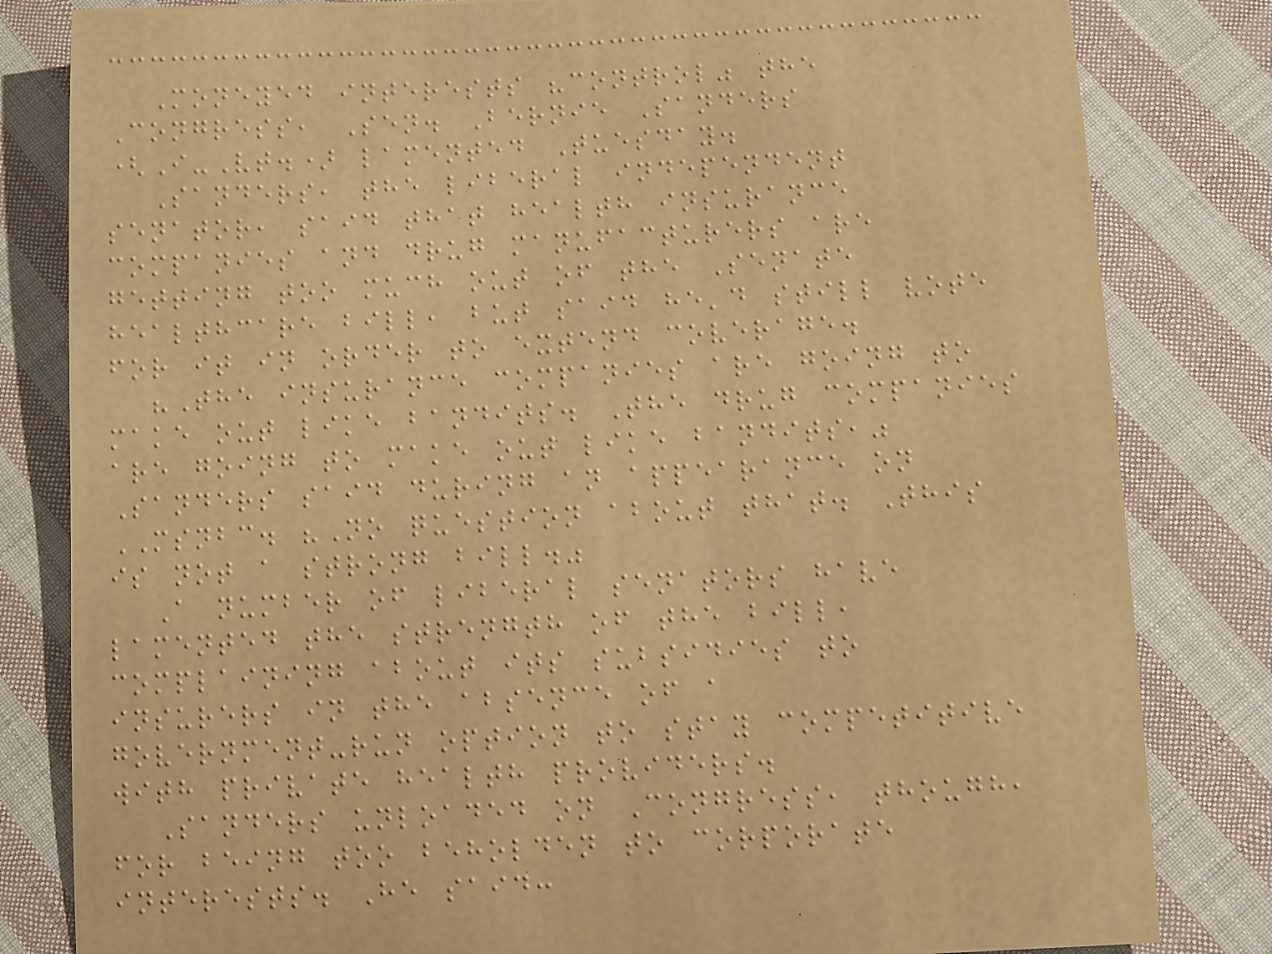Moneyed interests "control" the
Congress, Sen. Bernie Sanders
(I-Vt.) lamented Tuesday.
Sanders, the liberal independent
senator, said that health insurance
companies and drug manufacturers are
getting too much out of the Senate
healthcare bill, but said he'd still vote
for it in order to extend coverage.
"The insurance companies are going to
make out like bandits. The drug companies
are going to make out like bandits,"
Sanders said during an appearance on
MSNBC. "No question about that. This
is not a strong bill."
A number of liberal senators have
lamented the strength of the bill,
complaining about its subsidies to
insurers in the absence of a
government-run option to stay competitive
with private health providers.
Sanders unloaded on Congress, though,
for being too beholden to corporate
interests. He said:
